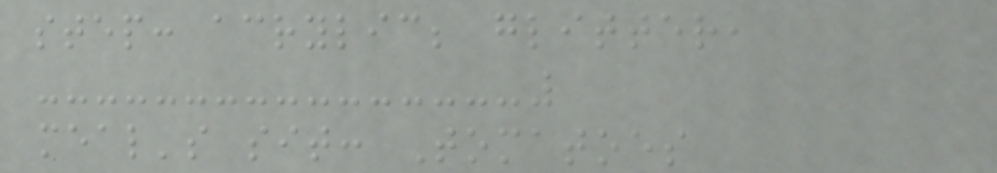step: acrylic; glitter,
meal's sit: Tomatoes
